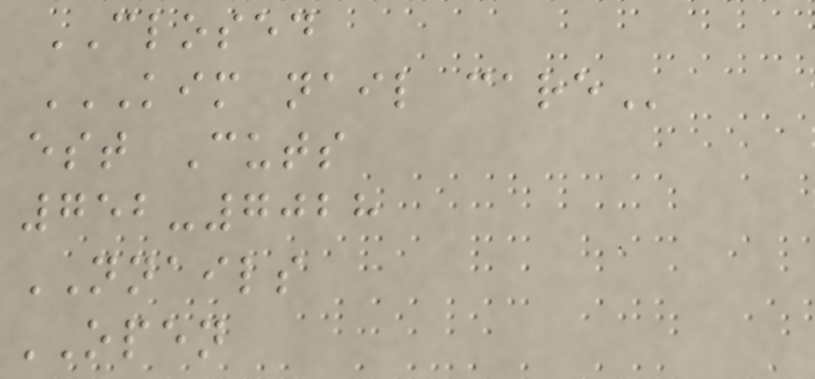CLOSED
KIM NAIL CARE
est Cuts
752-7028
NNAILS
OPEN
